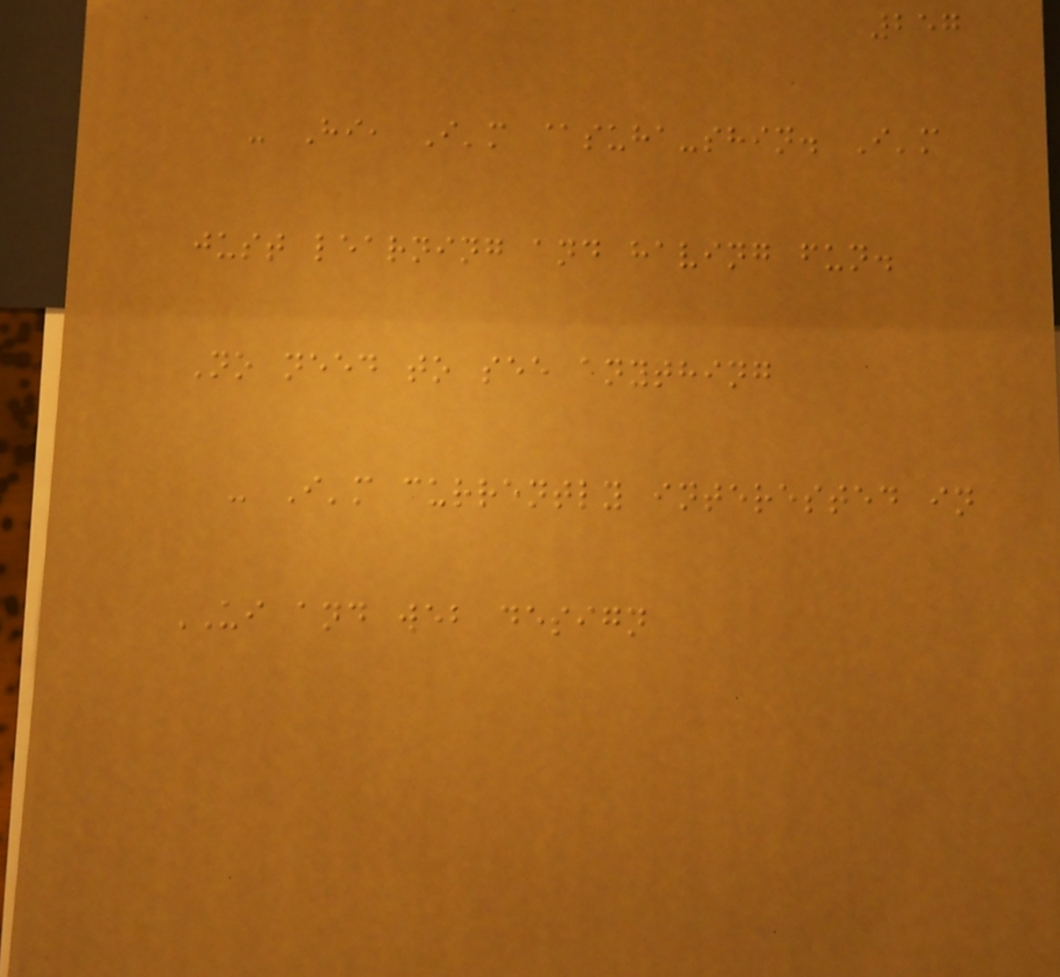257
- Hi, I'm @suha-shin. I'm
just learning and having fun.
No need to see anything
- I'm currently interested in
UI and web design
